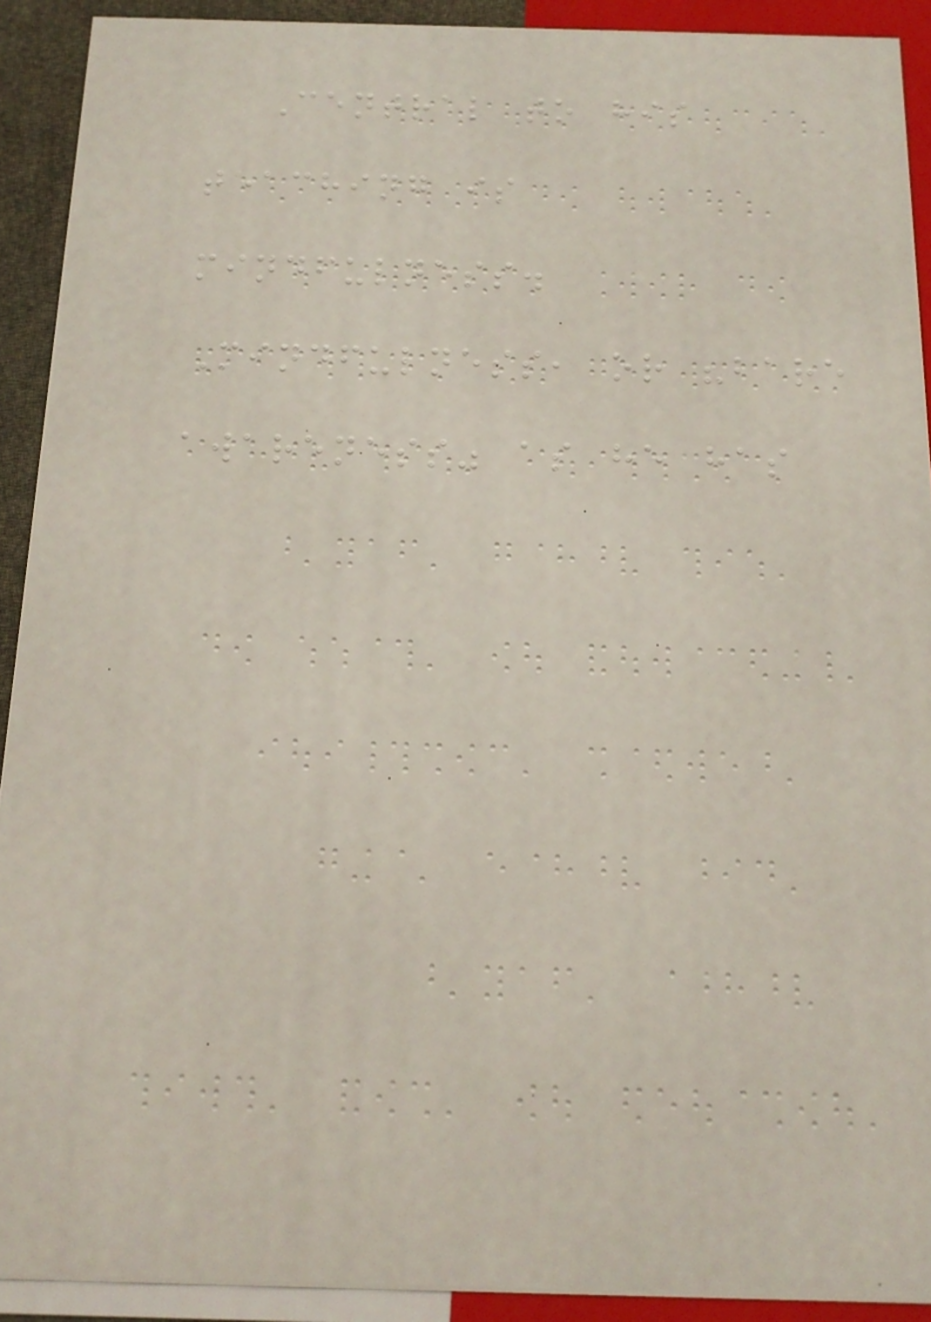Central to his
teaching is
mindfulness.
Mindfulness, or "bare
awareness" as he has
